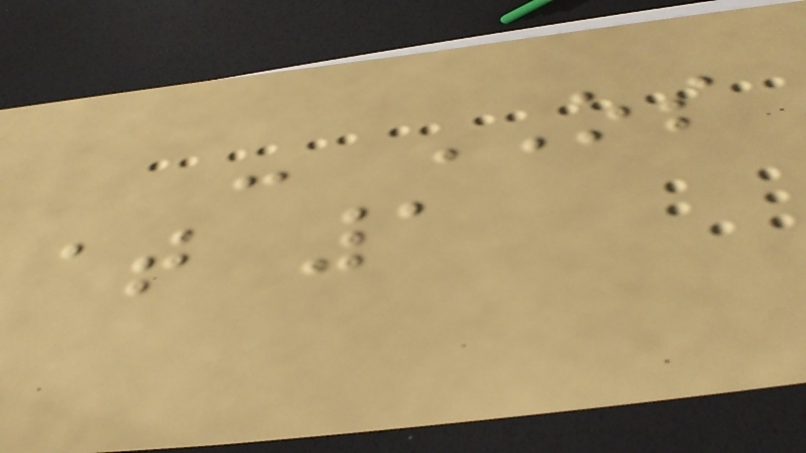- OS
at 1
